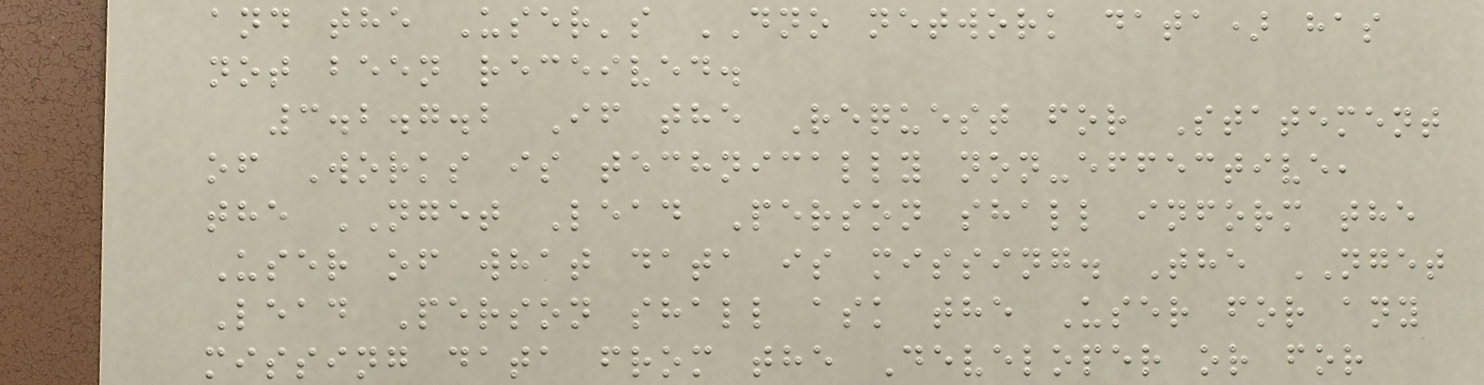and the User's DNO network data) has
not been received.
3.2.7.2 If the Request for Statement
of Works is technically non-effective,
the NGET Lead Person shall inform the
User of what data is missing. The NGET
Lead Person shall ask the User for any
missing data from the Developer or for
